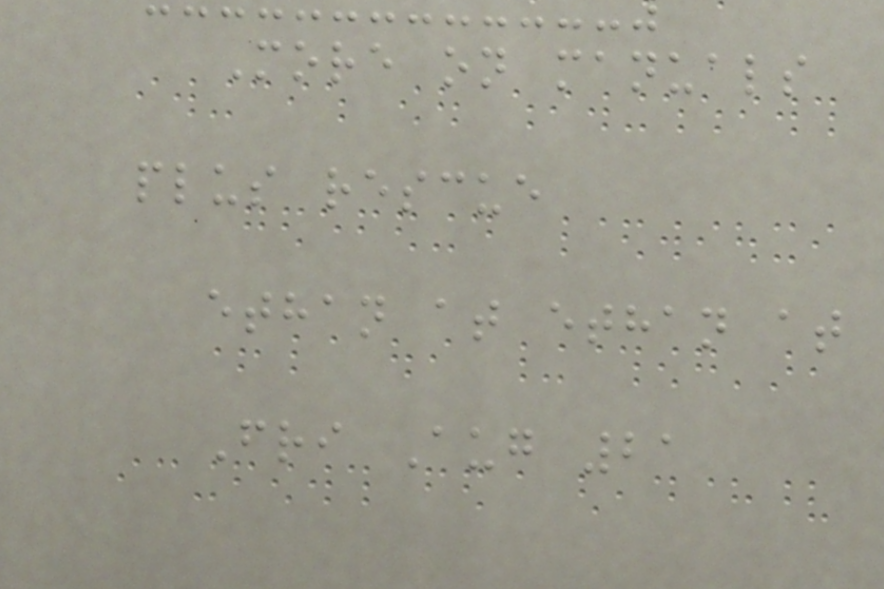More on manuals
plus rescue
ethan at ethan at
Fri Aug 21
